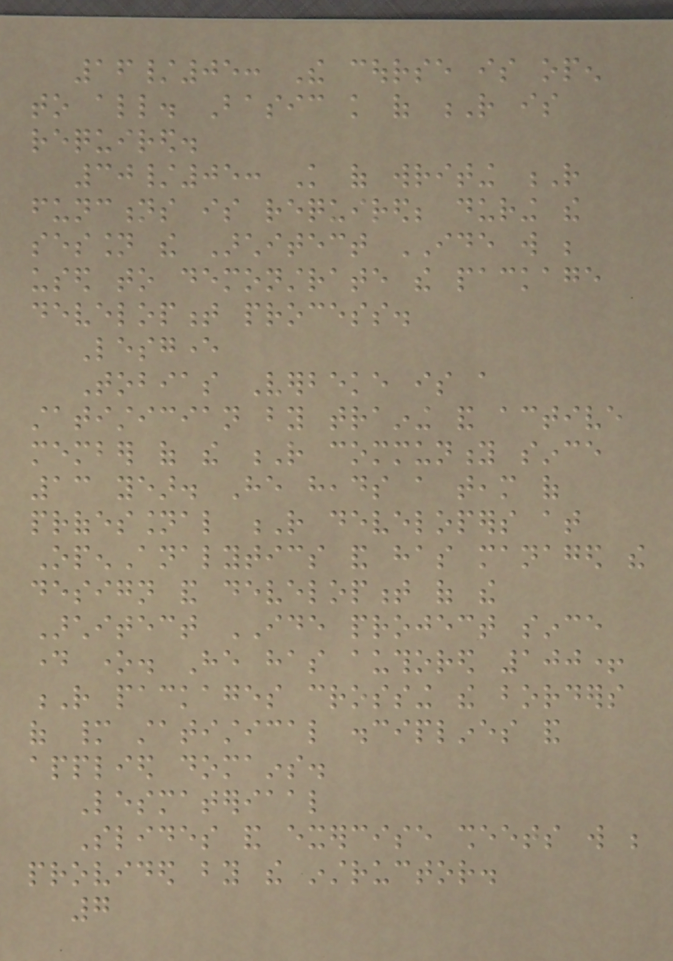16/05: The course is open
to all. Basic knowledge of R is
required.
30/05: Knowledge of writing R
functions is required; during the
session the Architect IDE will be
used to demonstrate the package
development process.
Lesgever
Tobias Verbeke is a
statistician by training and active
member of the R community since
13 year. He heads a team of
professional R developers at
OpenAnalytics and has managed the
design and development of the
Architect IDE project since
day one. He has authored 100+
R packages crossing the borders
of many statistical disciplines and
applied domains.
Lesmateriaal
Slides and exercise sheets will be
provided by the instructor.
7
